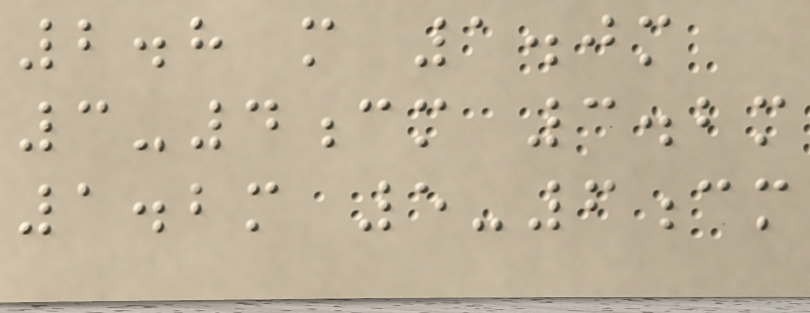2.8 m 1.0m
3-4cm 3.2m
1.2m 5-6cm
